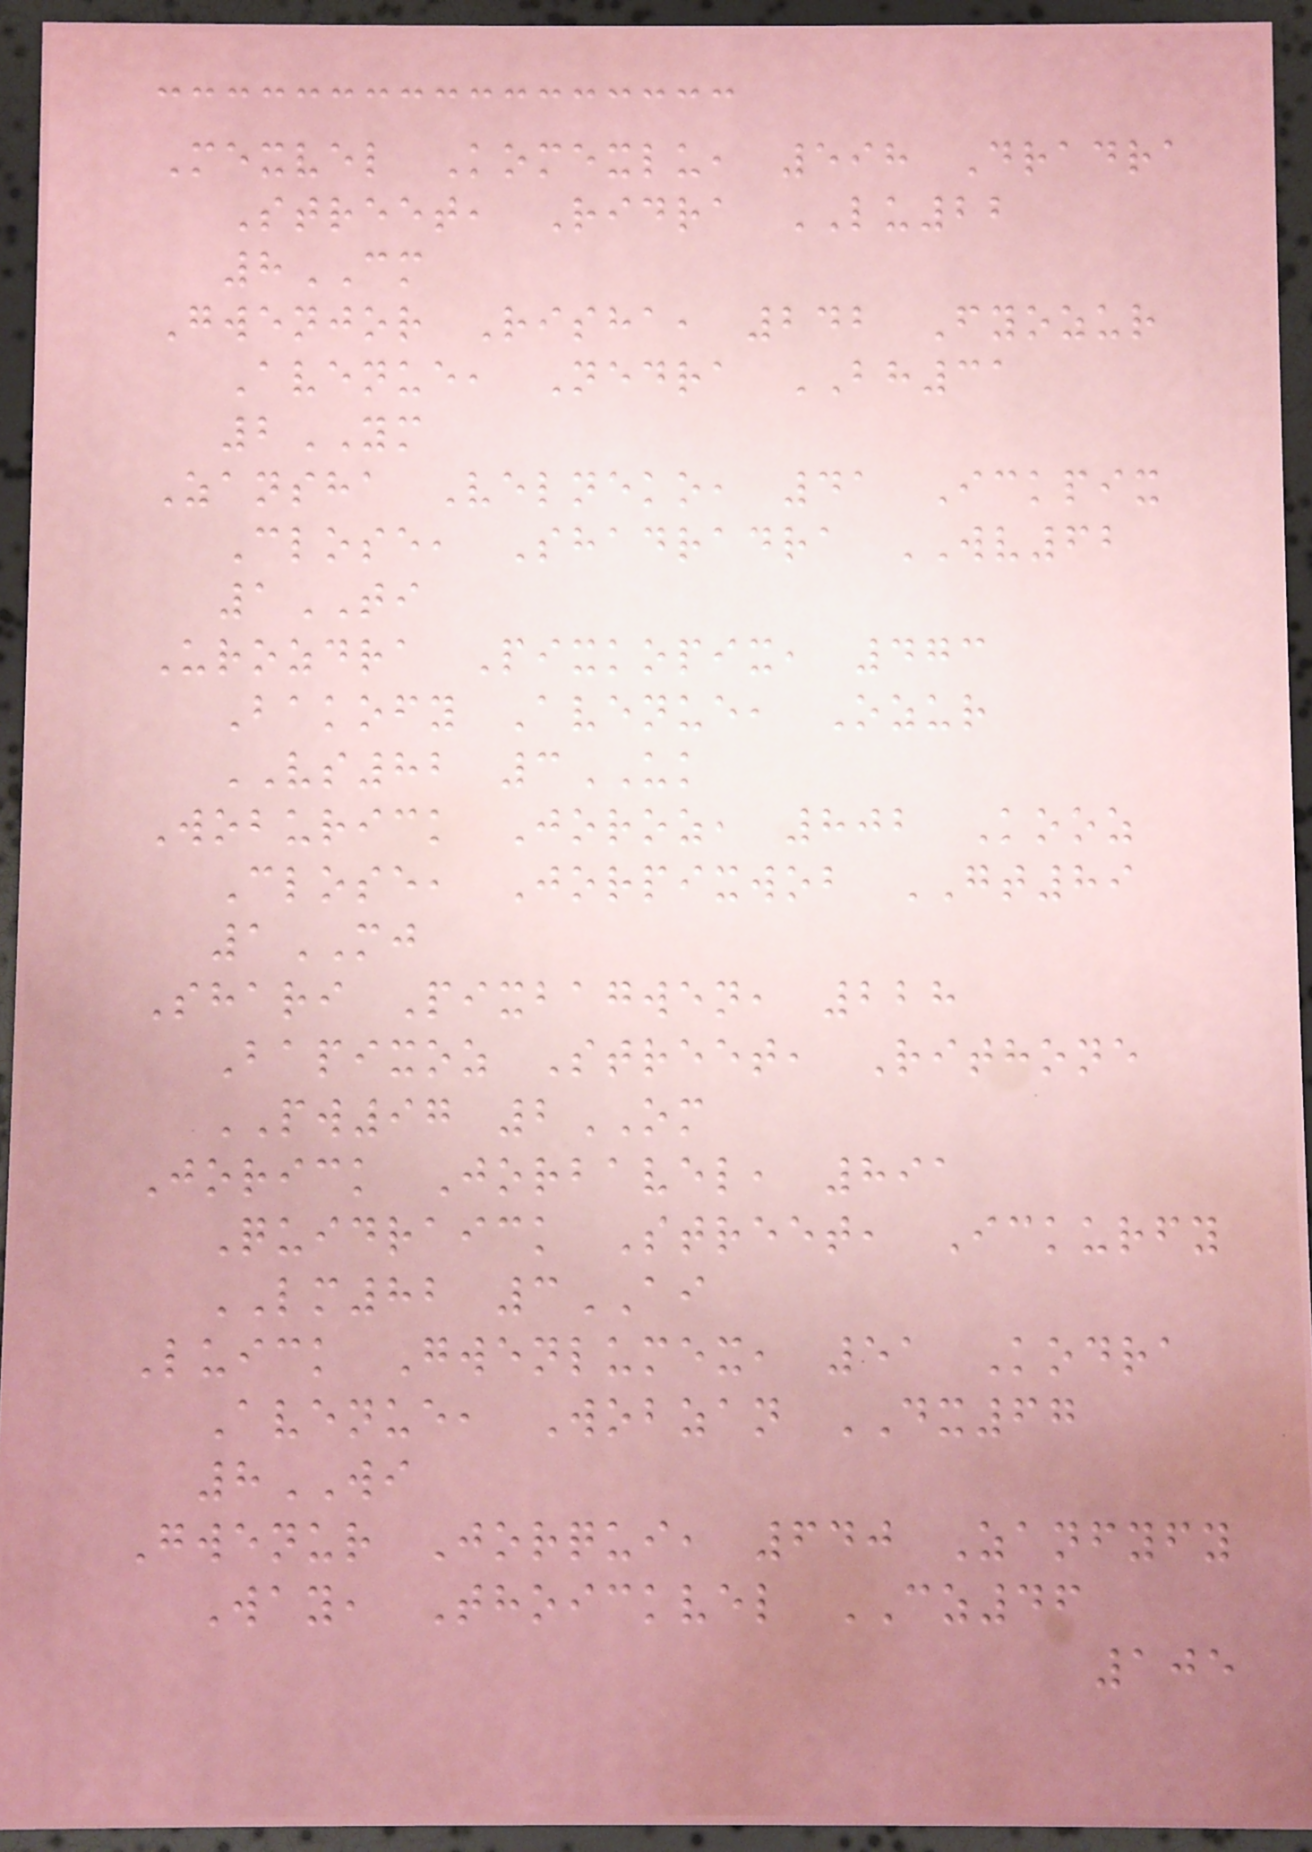Mexvel Komexlu, 598 Dradra
Street, Ridra LU22
8CM
Gwenjor Risha, 242 Fyozur
Avenue, Nedra BH31
2YM
Zansha Velneko, 41 Ickpix
Close, Shadradra WV62
1TI
Urozdra Pixkopix, 473
Bakofy Avenue, Ozur
VS82 3UK
Woburick Joroz, 802 Kooz
Close, Jorpixwob GT89
1MJ
Shari Pixbagwen, 228
Bapixoz Street, Rithone
PW97 2OM
Jorick Jorbavel, 891
Quidraick Street, Ickurfy
LM82 3AI
Luick Gwenlumex, 51 Kodra
Avenue, Wobzan DX67
8WI
Gwenur Jorqui, 640 Zanfyfy
Way, Thoickvel CZ46
105
